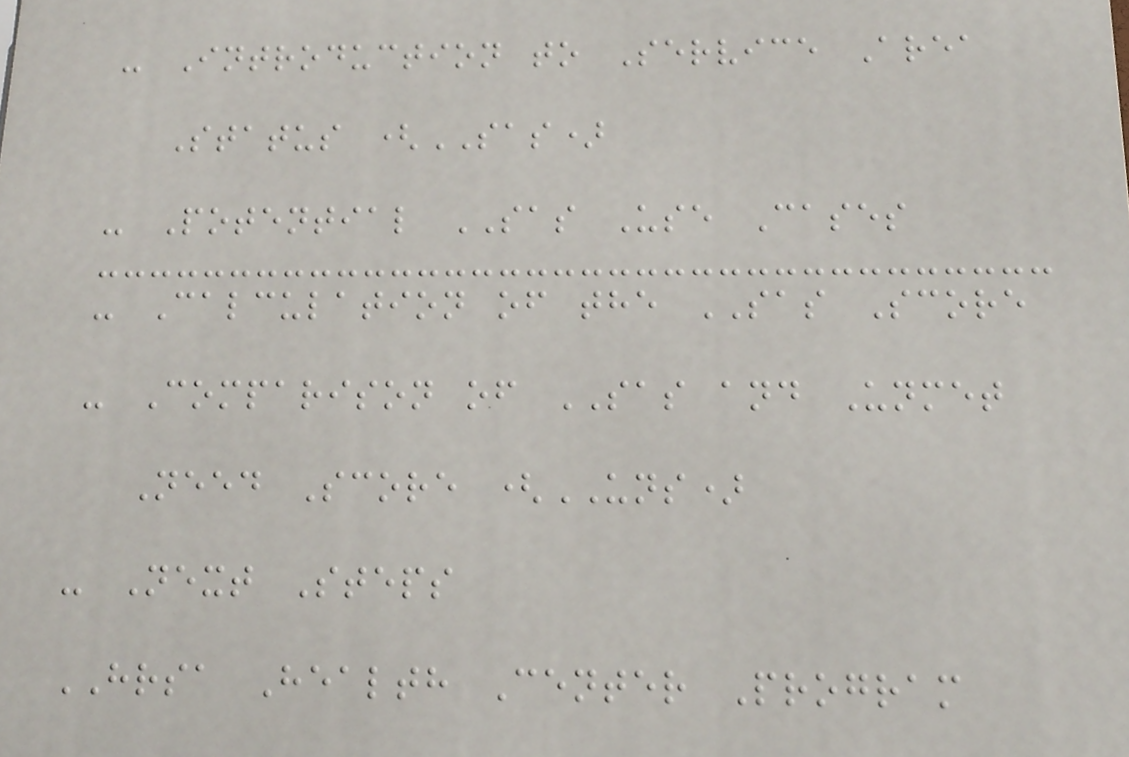- Introduction to Service Area
Status (SAS)
- Potential SAS Use Cases
- Calculation of the SAS Score
- Comparison of SAS and Unmet
Need Score (UNS)
- Next Steps
HRSA Health Center Program
